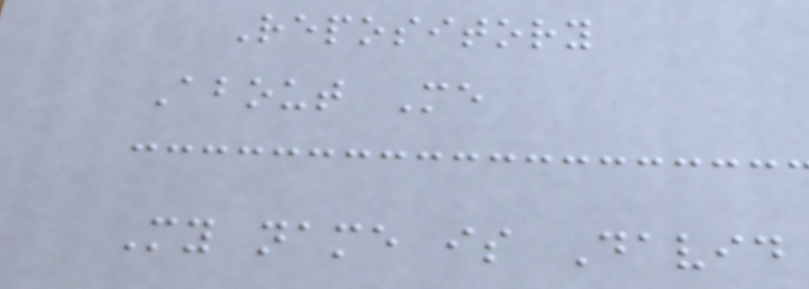Repository
About Me
My name is David
